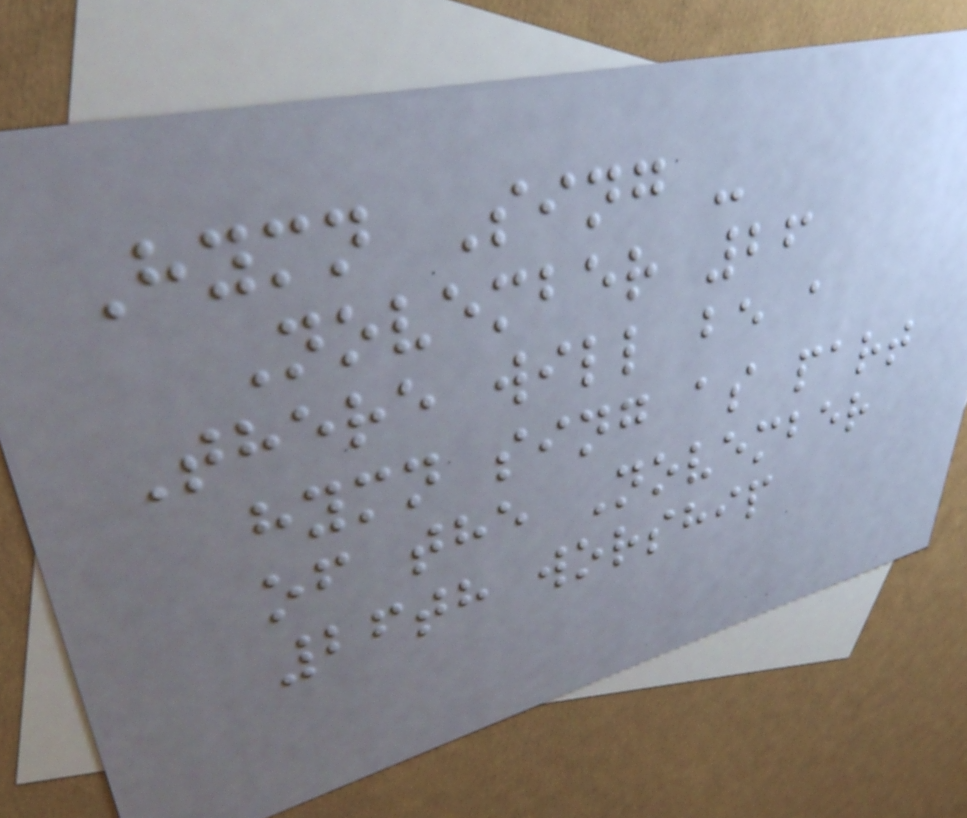Hymn Sing -
November 26
There will be a
hymn sing as part
of the November
26th worship
